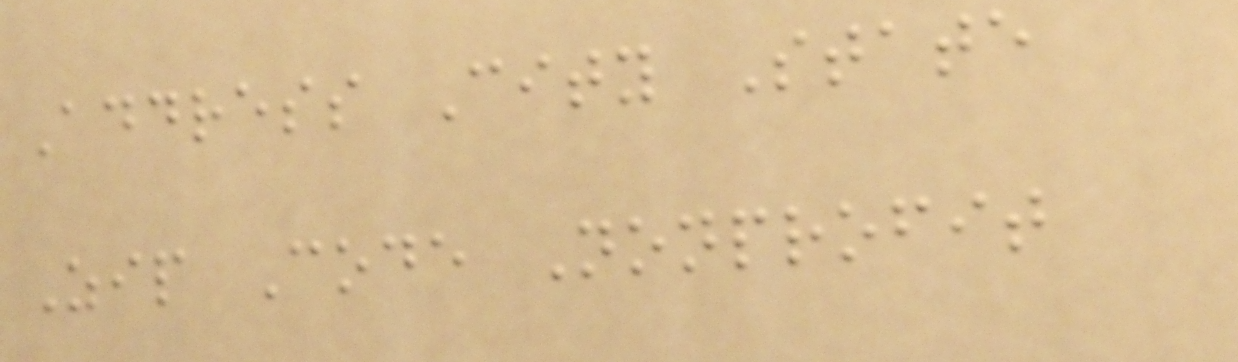Address City State
Zip Code Nonprofit
